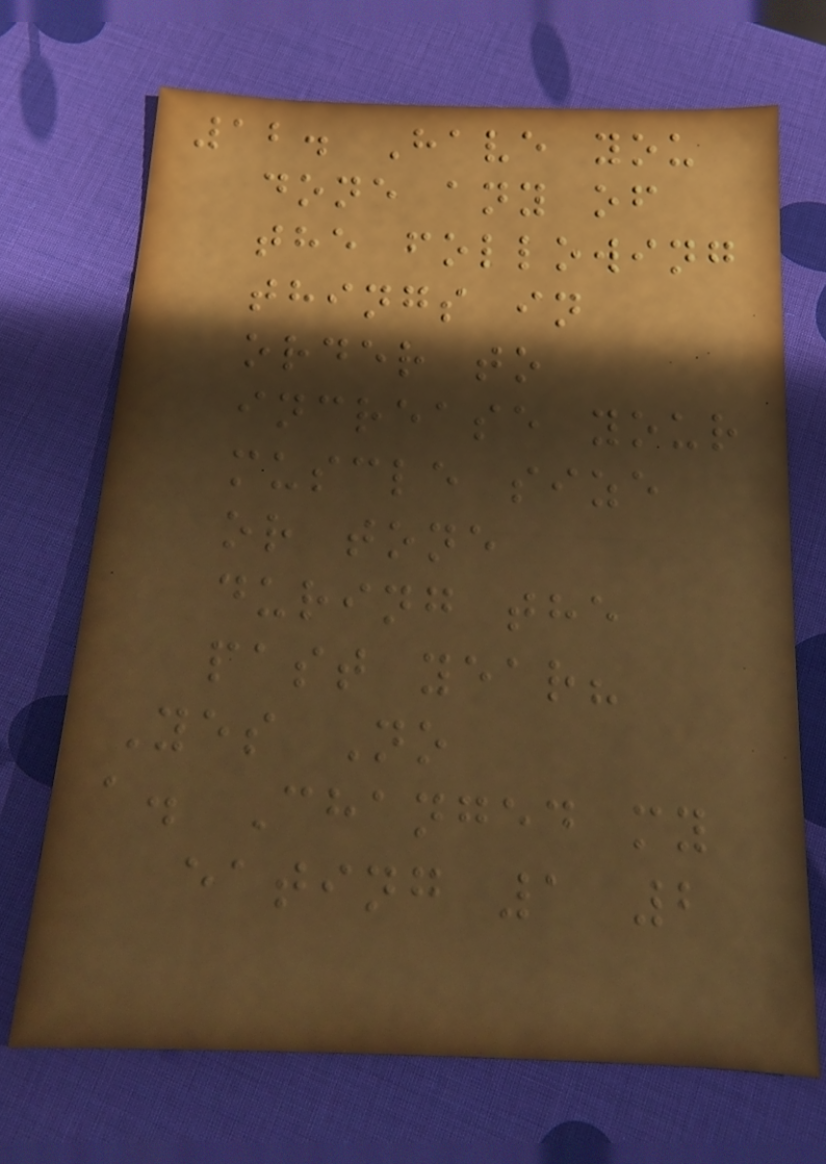12. Have you
done any of
the following
things in
order to
increase your
muscle size
or tone
during the
past year?
Yes No
a. Changed my
eating 1 2
